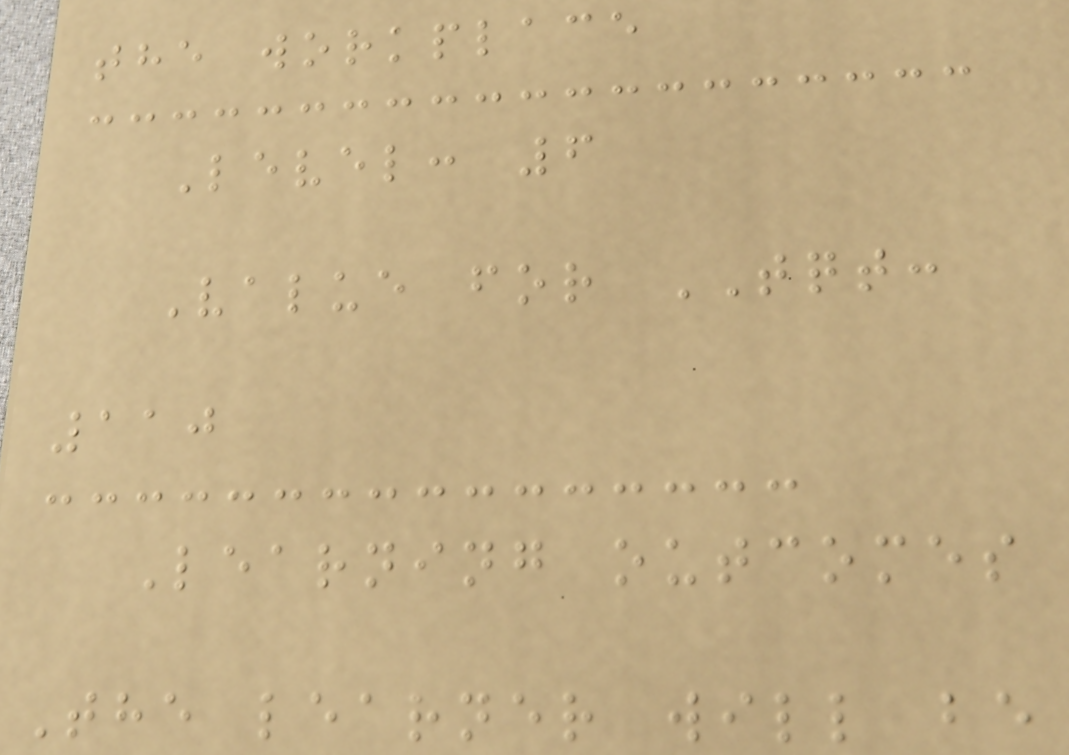the workplace
Level: 6
Value for TQT:
110
Learning outcomes
The learner will be
